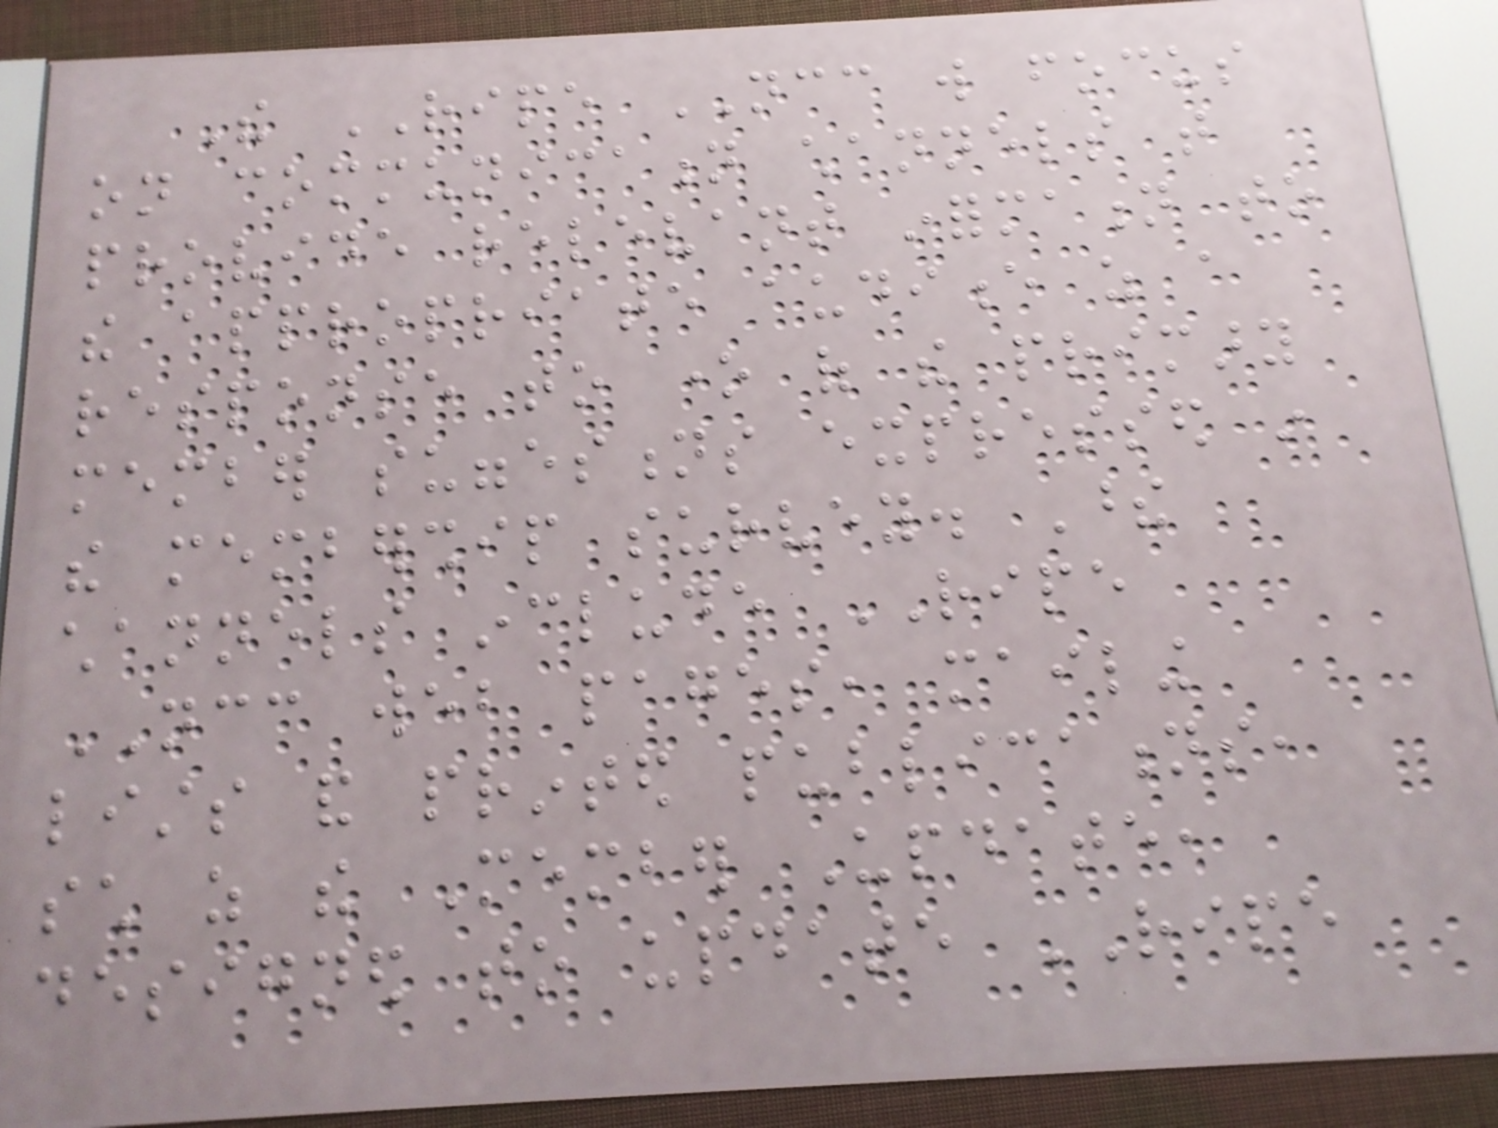The RIPE NCC will focus
on communication channels that
provide relevant information to
the appropriate audience as a
response to one of the primary
member suggestions expressed in
the membership survey. These
channels include RIPE
NCC web pages, mailing
lists and printed publications,
such as the Member Update,
designed to update RIPE
